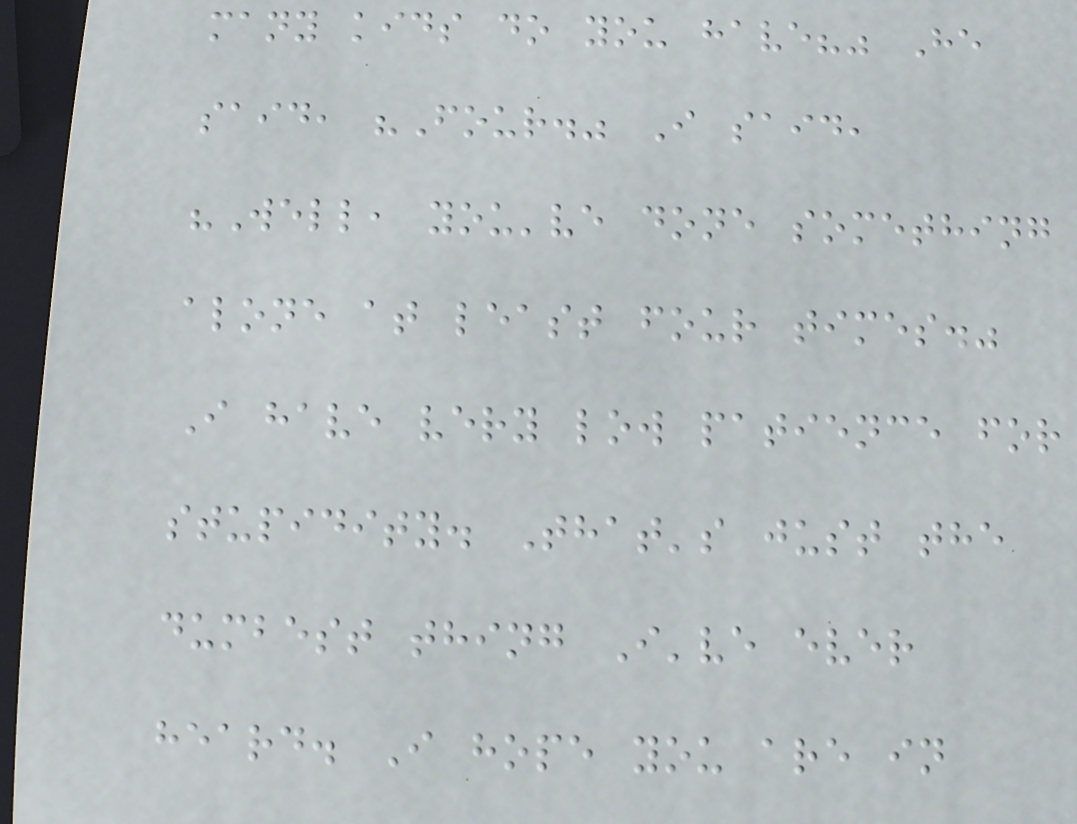many kids do you have?" He
said, "Four." I said,
"Well, you've done something
alone at least four times."
I have very low patience for
stupidity. That's just the
dumbest thing I've ever
heard. I hope you are in
